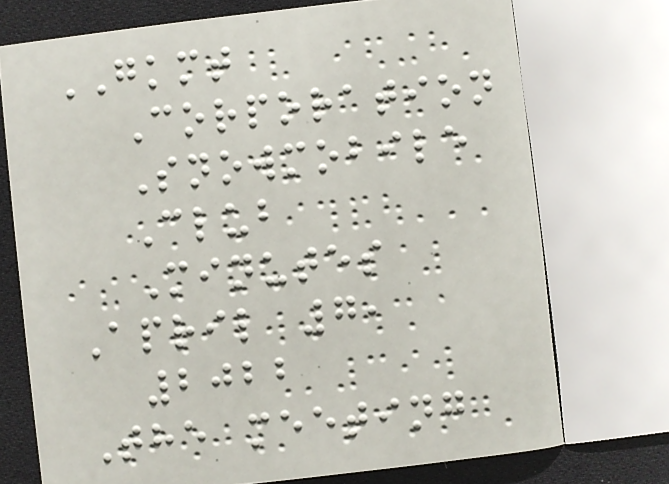GKMT
Corporation
Snowmobile
Club
Minutes
April 7,
2022
The meeting
